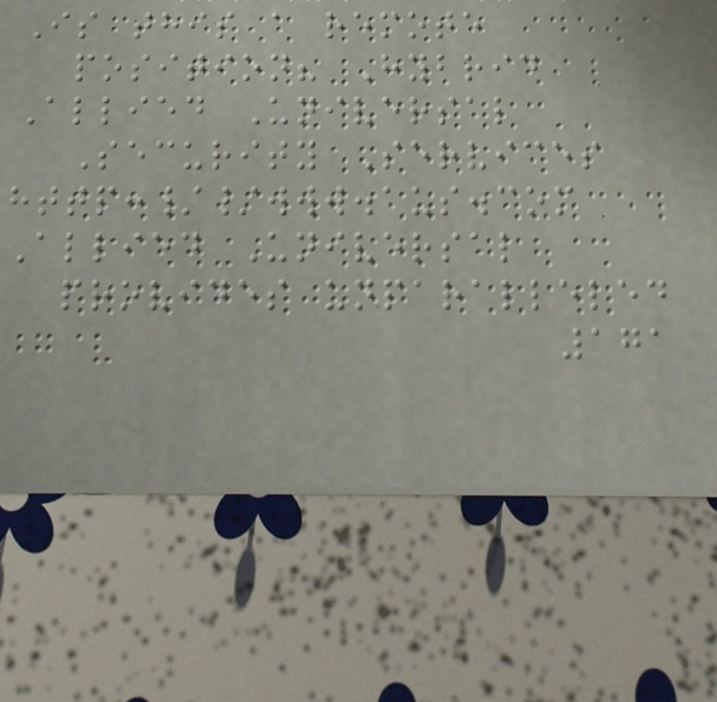Is this a remote
position? Hybrid
Allied Universal
Security Services
http://www.aus.com
Allied Universal
provides unparalleled
171
